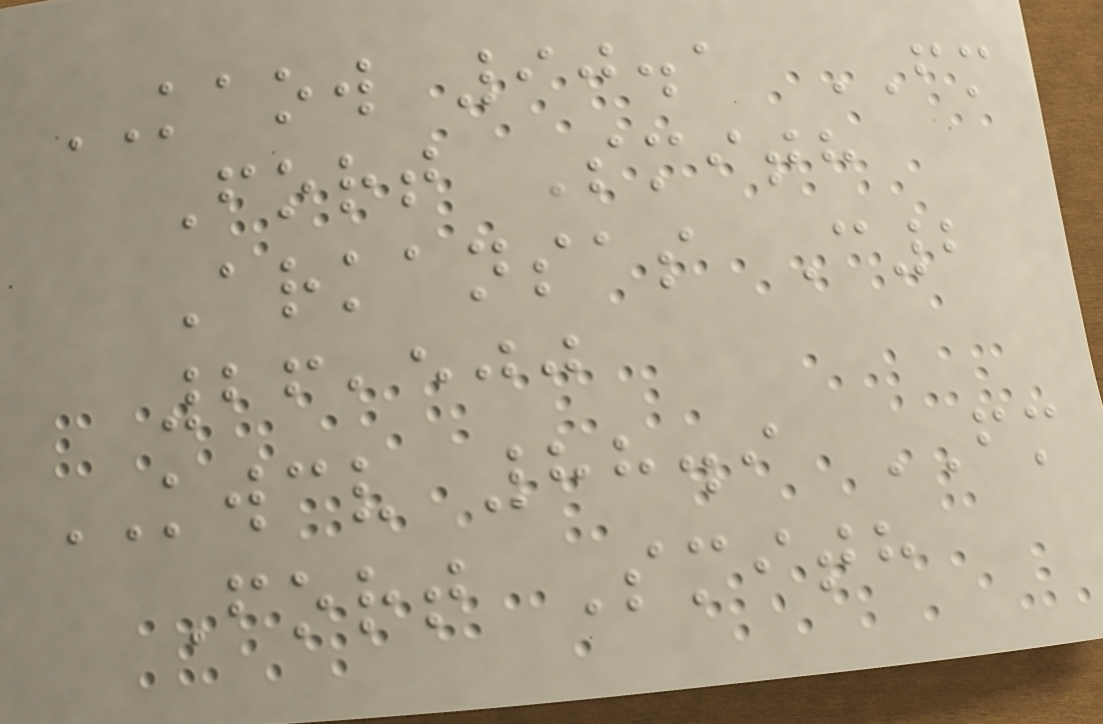KAOW 90.1 FM
Fort Smith
Arkansas C2
26,500
KWCV 88.9 FM
Fort Smith
